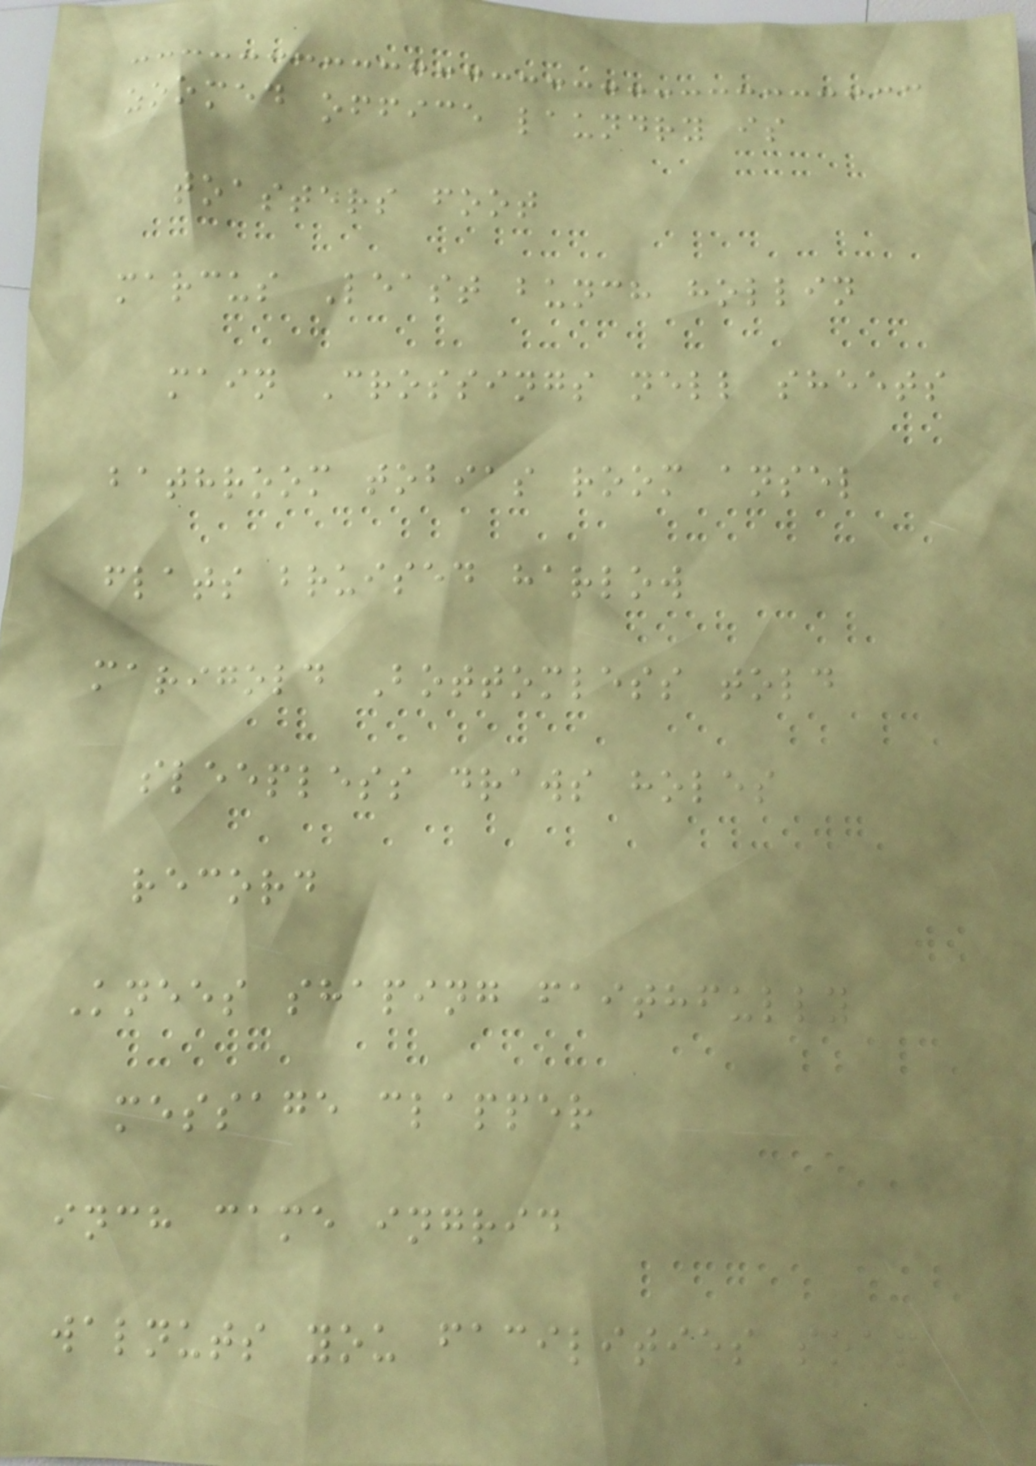zoomed office laundry is
toasters foot
marcus Least bunch hollin
main Crossings nell sheets
bathroom tobias room ansel
flats bruised harlow
marigold Bottomless told
sleepless draws holes
record
Knees shaping faithfully
message clapper
inch came ingrid
walnuts you facilities soap
